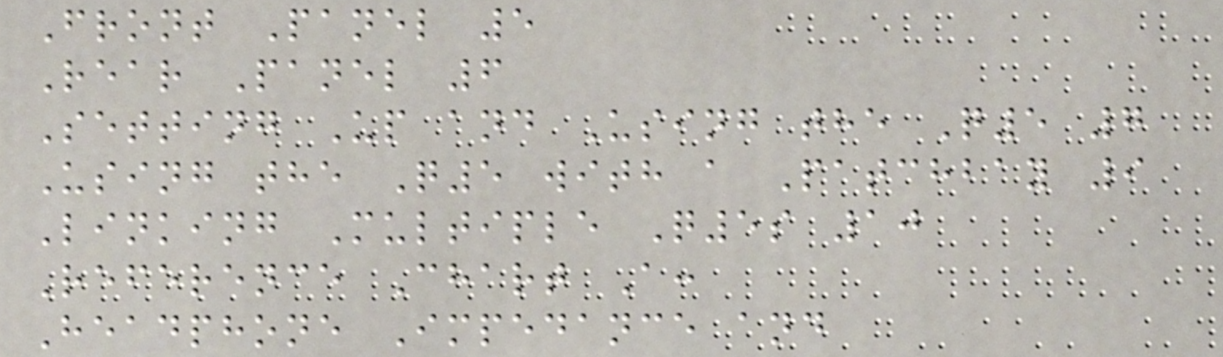Front Panel 5
Rear Panel 6
Setting Up and Using the Q5 7
Using the Q5 with a Patchbay 9
Linking Multiple Q5s 10
Reference Chart A:
Headphone Impedance and
